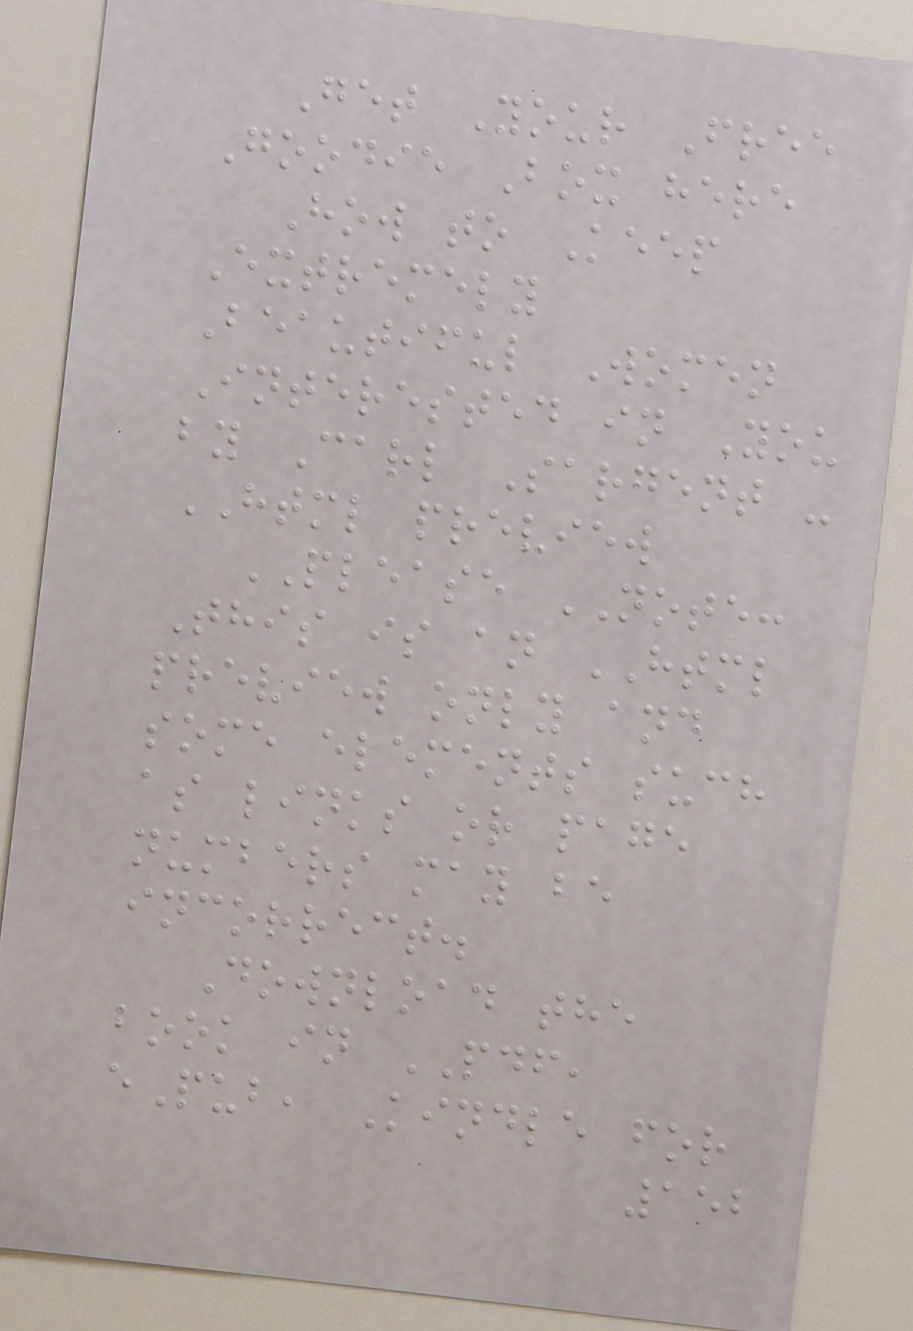Get Your Free
Goodie Box here
How to Keep
Extremely
Beautiful Women
Interested in You
by Carl Sargent -
HTML preview
PLEASE NOTE:
This is an HTML
preview only and
some elements such
as links or page
numbers may be
incorrect.
Download the
book in PDF,
ePub, Kindle for
152
